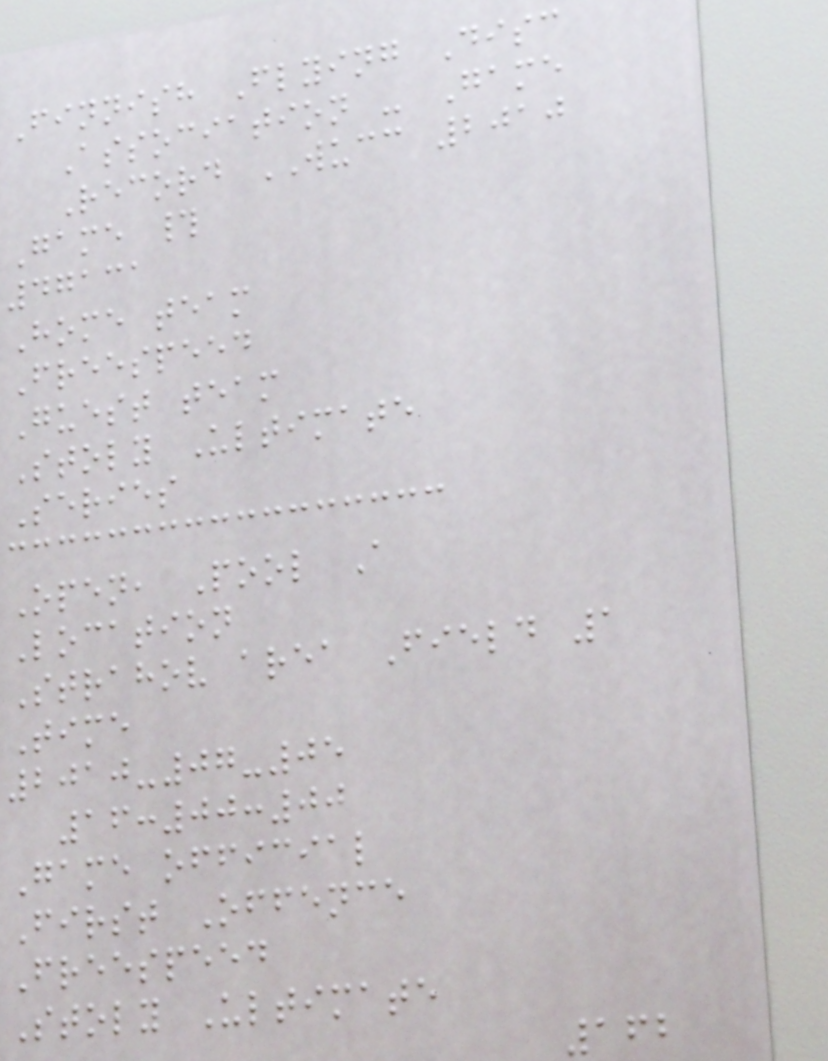Finnish Flying Disc
Association - Game
Record WUCC 2010
Game #
47131
Home team
Freespeed
Guest team
Stoly Ultimate
Series
Open, Pool A
Location
Strahov area Field 1
Time
2010-07-05
16:00:00
Game official
First Offence
Freespeed
Stoly Ultimate
162
